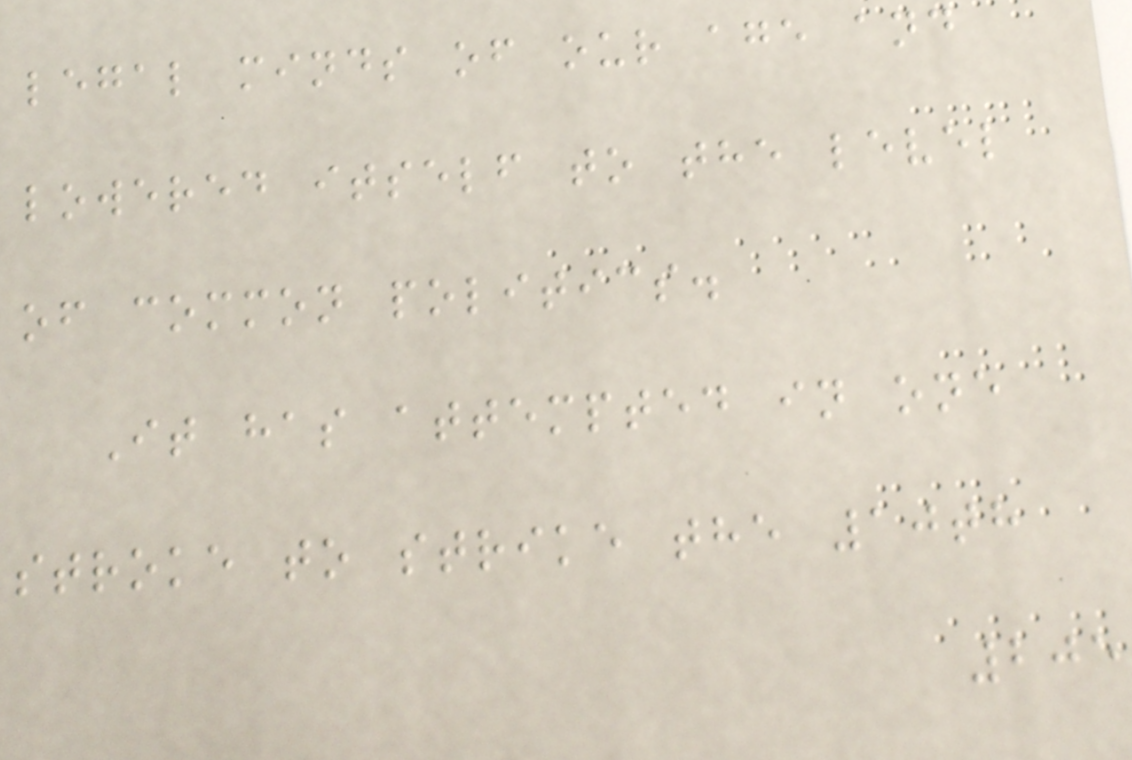legal minds of our age and
lowered itself to the level
of common politics.
It has attempted in one
stroke to strike the 10th
205
